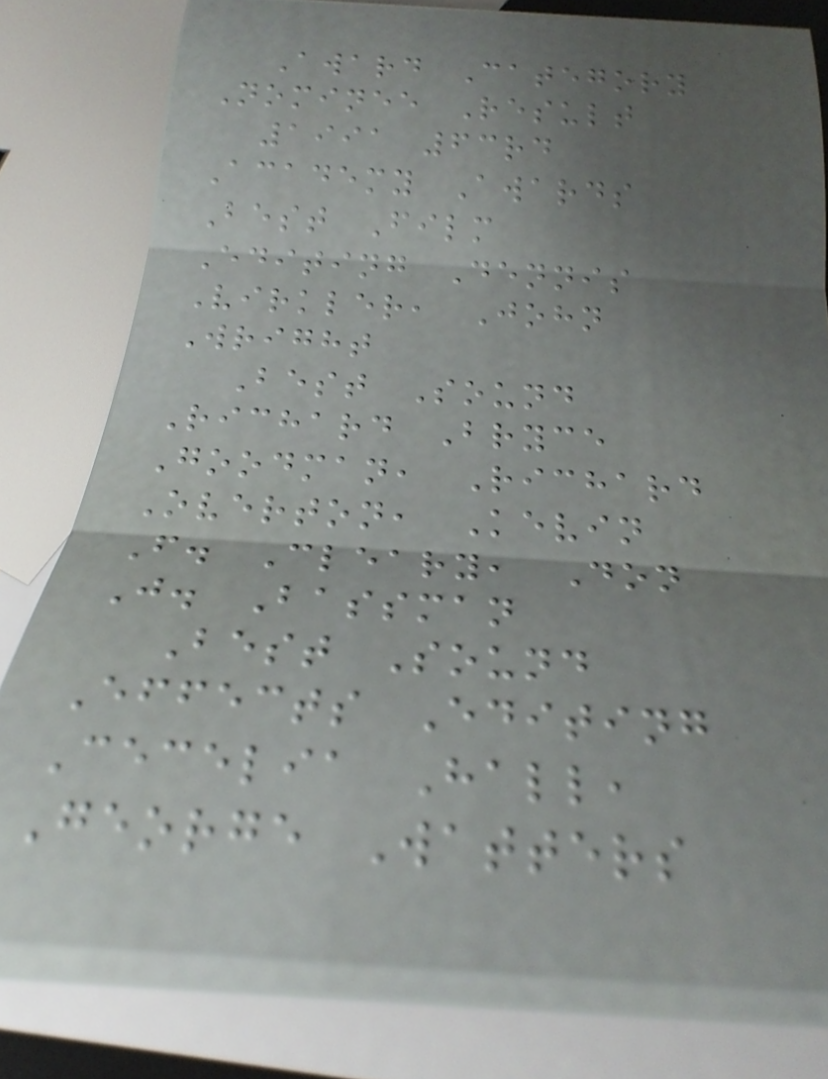Award Category
Nominee Result
1991 63rd
Academy Awards
Best Film
Editing Dennis
Virkler, John
Wright
Best Sound
Richard Bryce
Goodman, Richard
Overton, Kevin
F. Cleary, Don
J. Bassman
Best Sound
Effects Editing
Cecelia Hall,
George Watters
